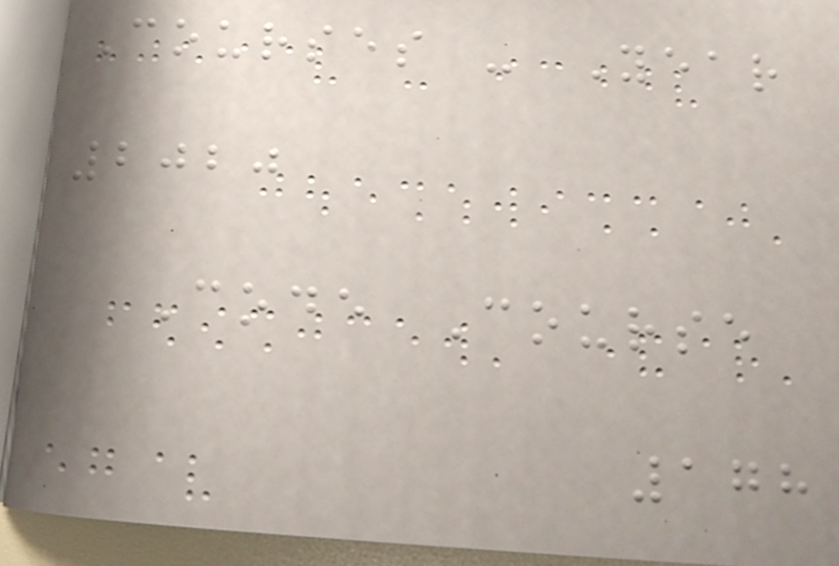Courses - Year
2020
Code Course
178
